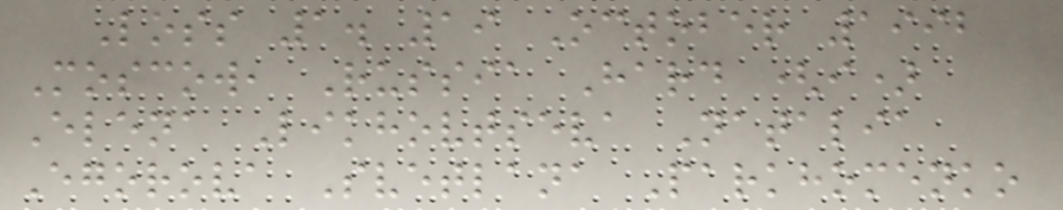Loss 1. 19 October 1992
Moscow, Russia Hard (i)
Elena Likhovtseva Natalia
Egorova Svetlana Parkhomenko
